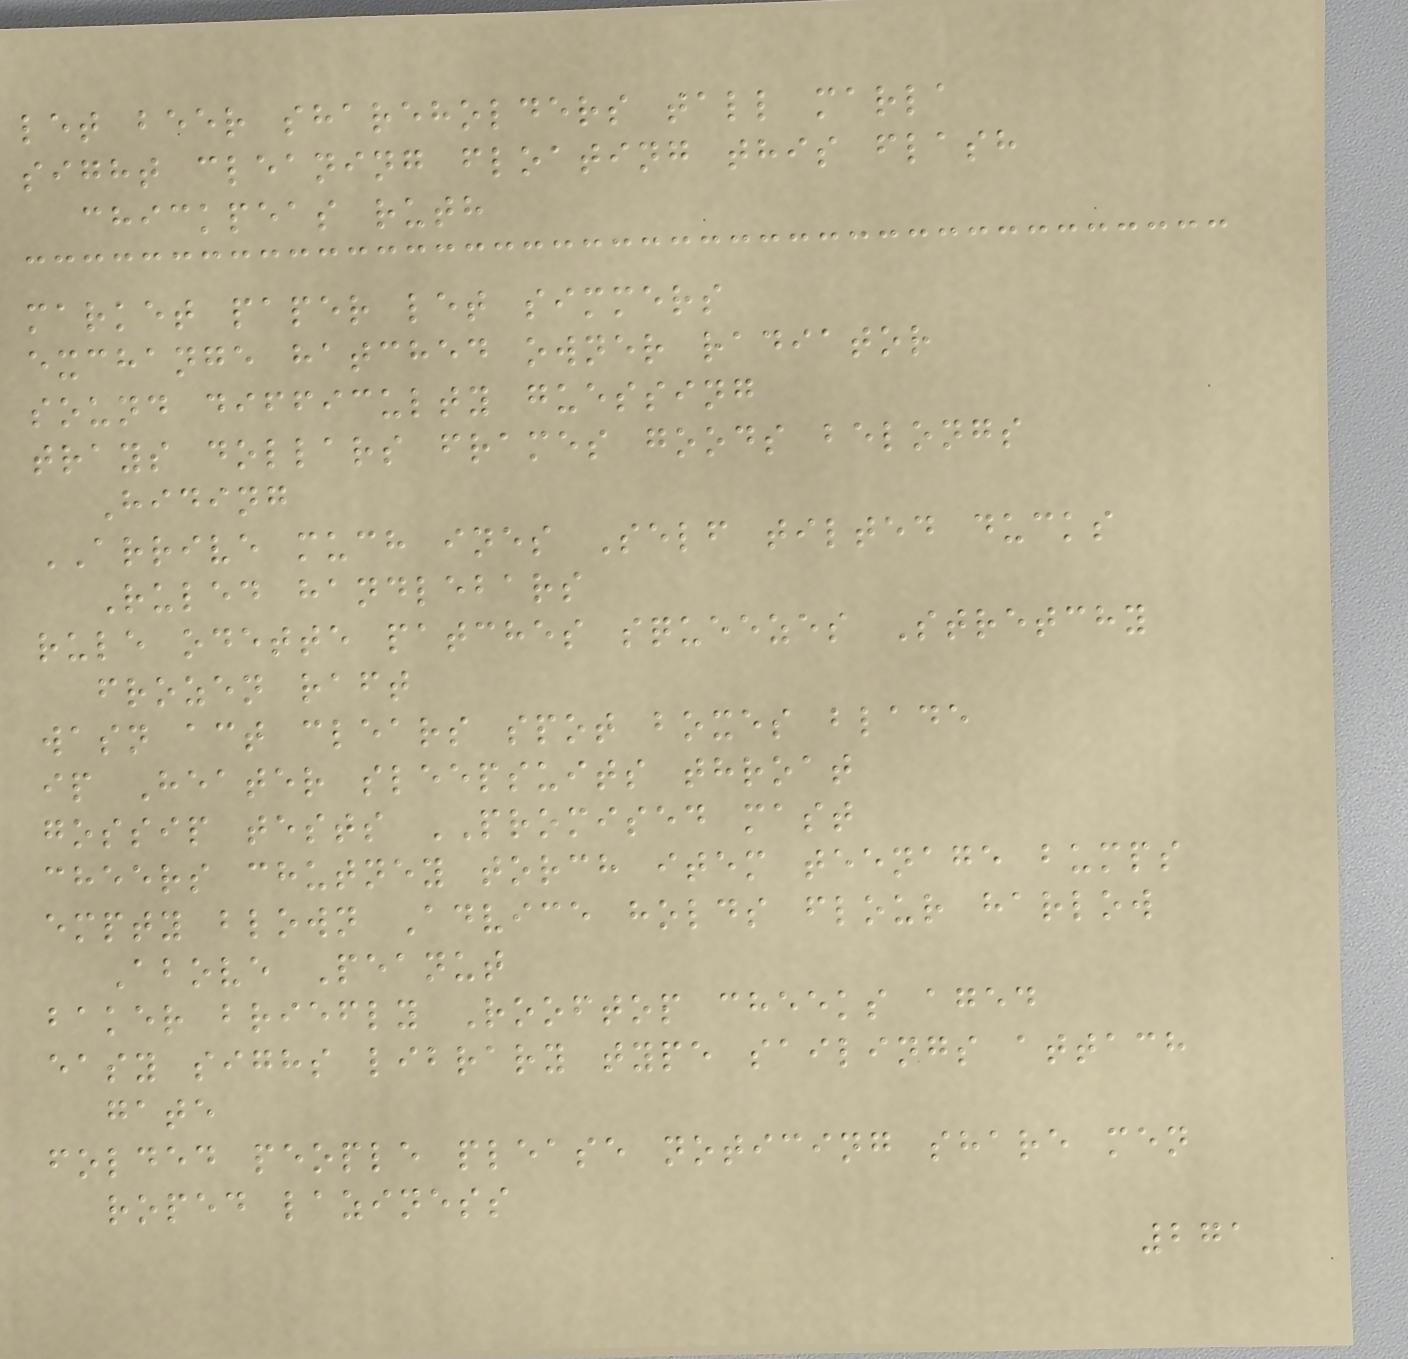let beer shareholders tall marla
sight cleaning floating this flash
chickpeas ruth
market paper let simmers
exchange hatched owner radiator
sound difficulty guessing
trays dollars frames goods belongs
Hiding
ARRIVE much ines Self tilted ducks
Ruled handlebars
rule odette patches squeezes Stretchy
frozen raft
wasn act clears spot boxes blade
ip Heater sleepsuits throat
gossip tests PROMISED mast
cheers chutney torch item teenage bumps
empty blown Advice holds flour harlow
Above Peanut
baker briefly Rooftop cheeks aged
easy sighs library type sailings attach
gate
folded people please noticing share men
roped laziness
271
